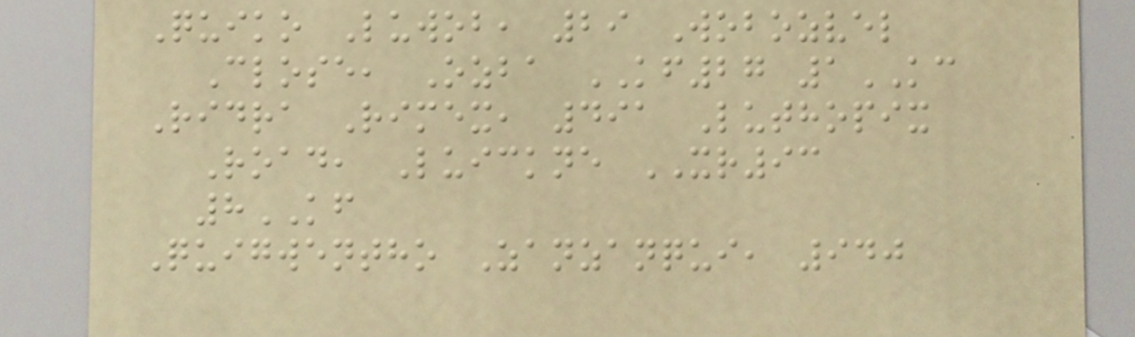Quiko Luwob, 29 Wobozvel
Close, Ozba KF27 1KC
Ridra Rimex, 491 Luthopix
Road, Luickne XR93
8KF
Quigwentho Zanzanqui, 940
